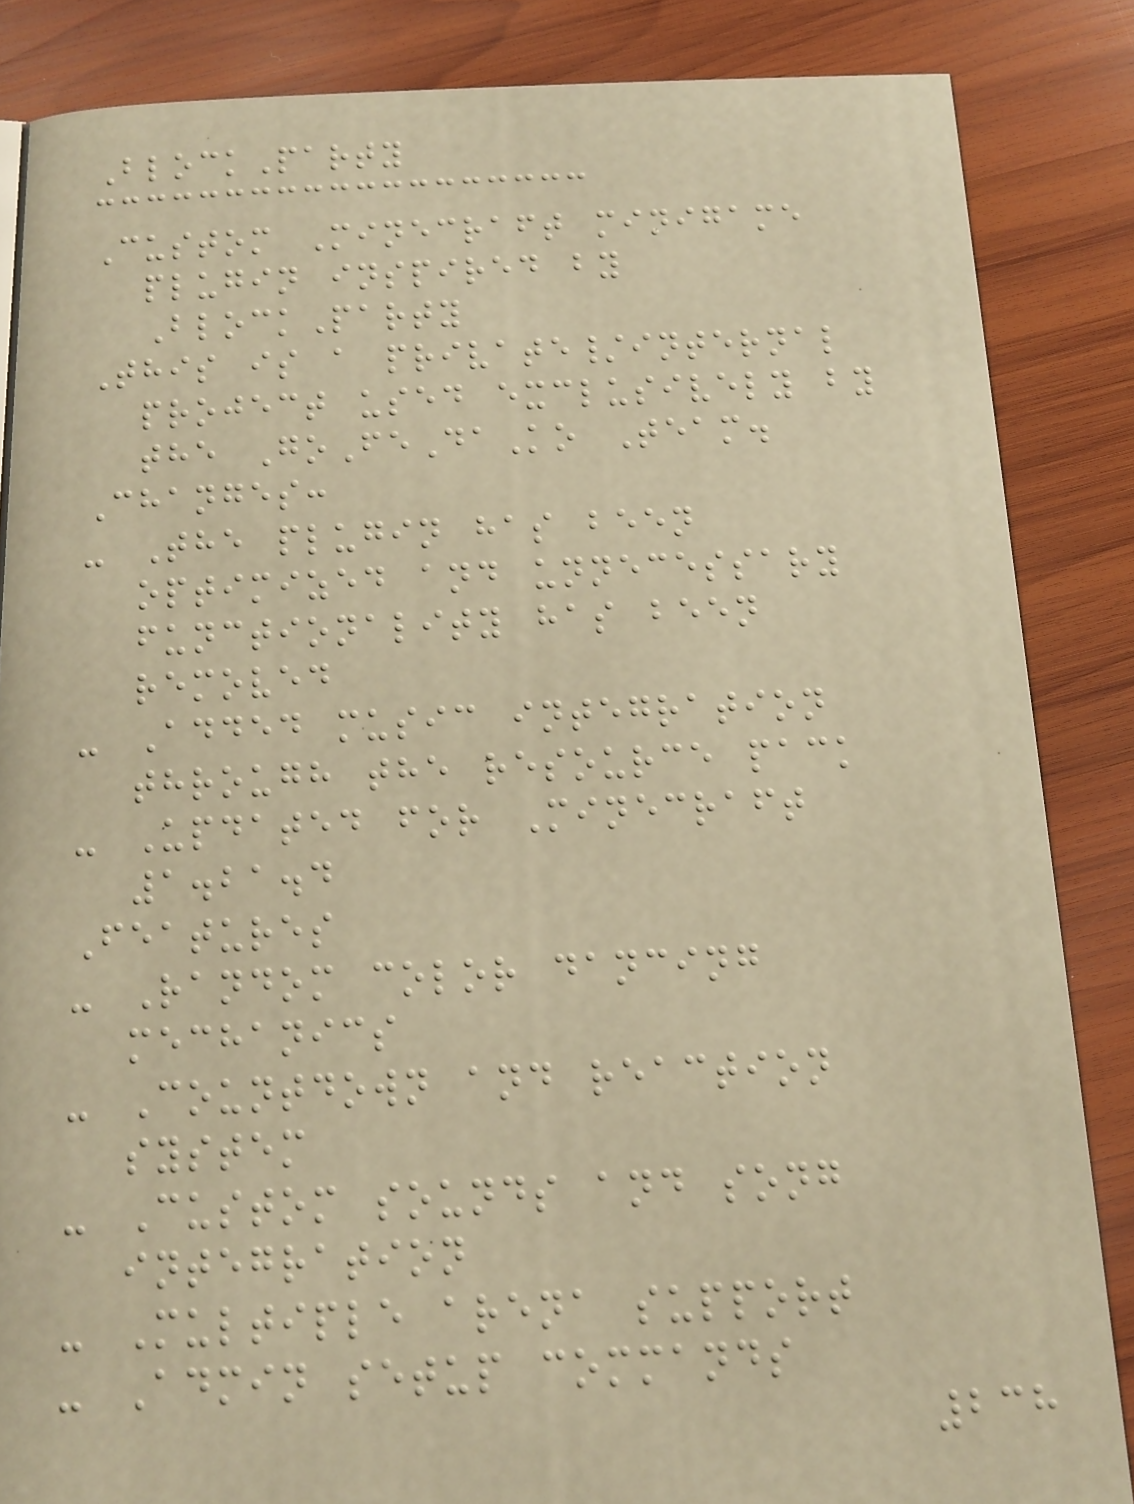BlockParty
Custom Minecraft minigame
plugin inspired by
BlockParty
This is a private/internal
project used exclusively by
the GoFeDaKo Team.
Changes:
- The plugin has been
optimized and unnecessary
functionality has been
removed
- Added music integration
through the resource pack
- Updated for Minecraft
1.21.4
Features
- Random color dancing
mechanics
- Countdown and reaction
system
- Custom sounds and song
integration
- Multiple arena support
- Admin setup commands
238
